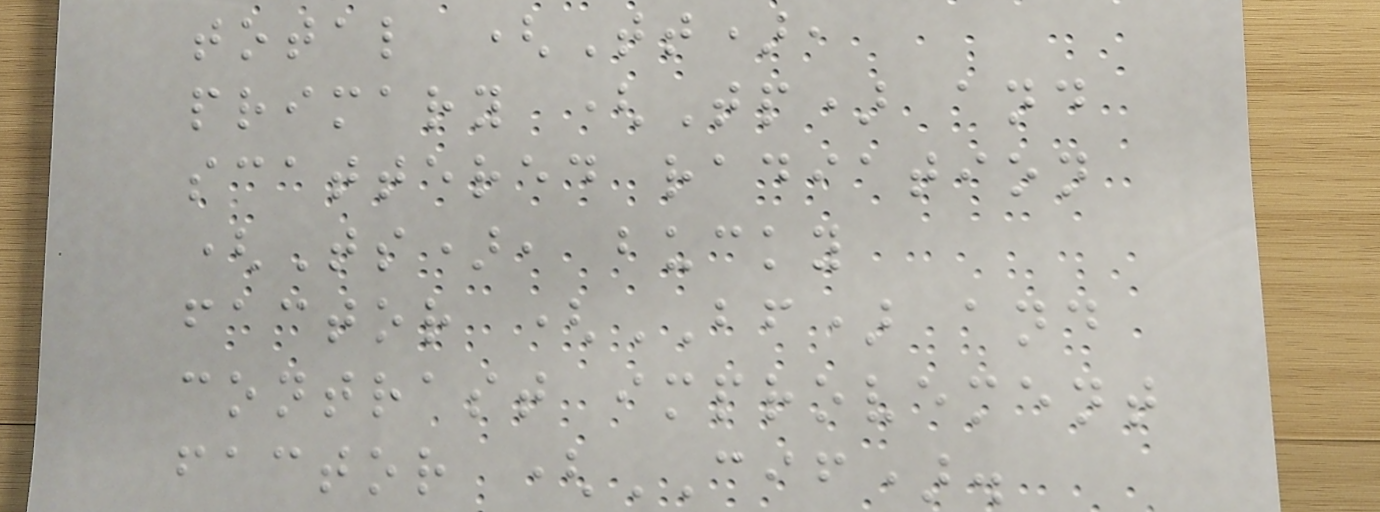total (Tt),
primary (Tp) and
scattered radiation
(Ts), bucky
factor (BF) and
contrast improvement
factor (CIF).
